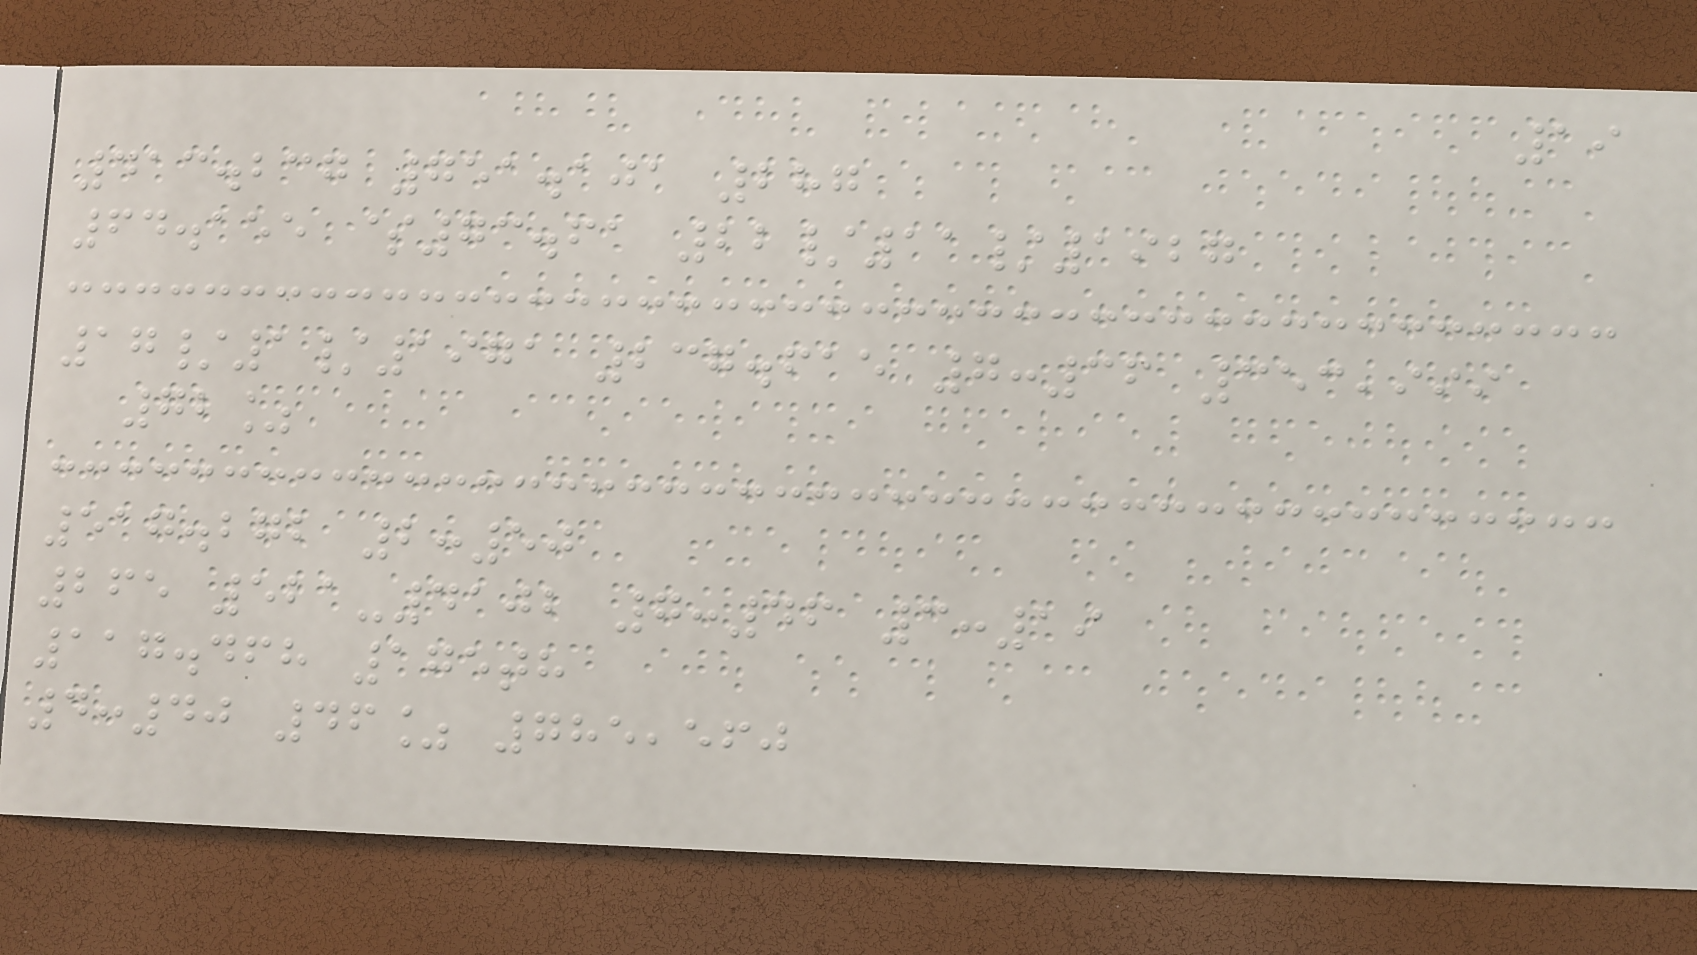19
413.237 751.101 287
64.155 $73.61 22/11/1927
17/1/1971 237.615 7:36 353,999
72%
517.272 2:50
265 521-4102 7:46 3:19
117.468 175th
4:40 46% 785,560
